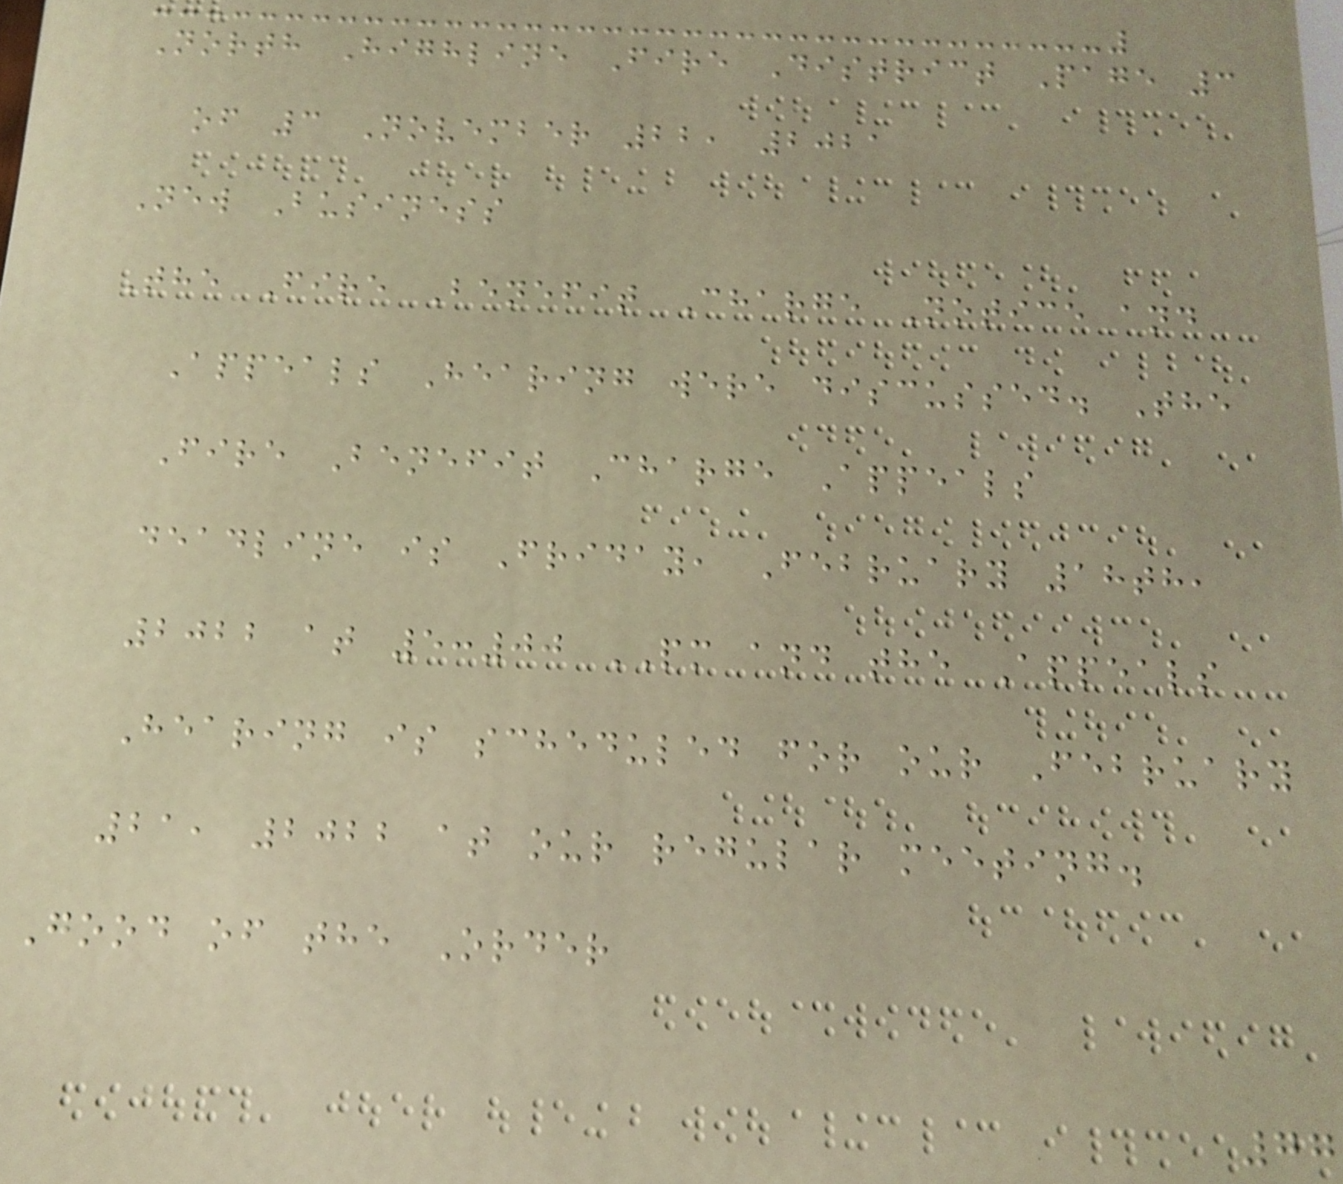North Highline Fire District Page 3
of 3 November 22, 2021
New Business
The Fire Benefit Charge Notice and
Appeals Hearing were discussed. The
Fire Benefit Charge Appeals
deadline is Friday, February 18th,
2022 at 5:00 PM and the Appeals
Hearing is scheduled for our February
21, 2022 at our regular meeting.
Good of the Order
77
